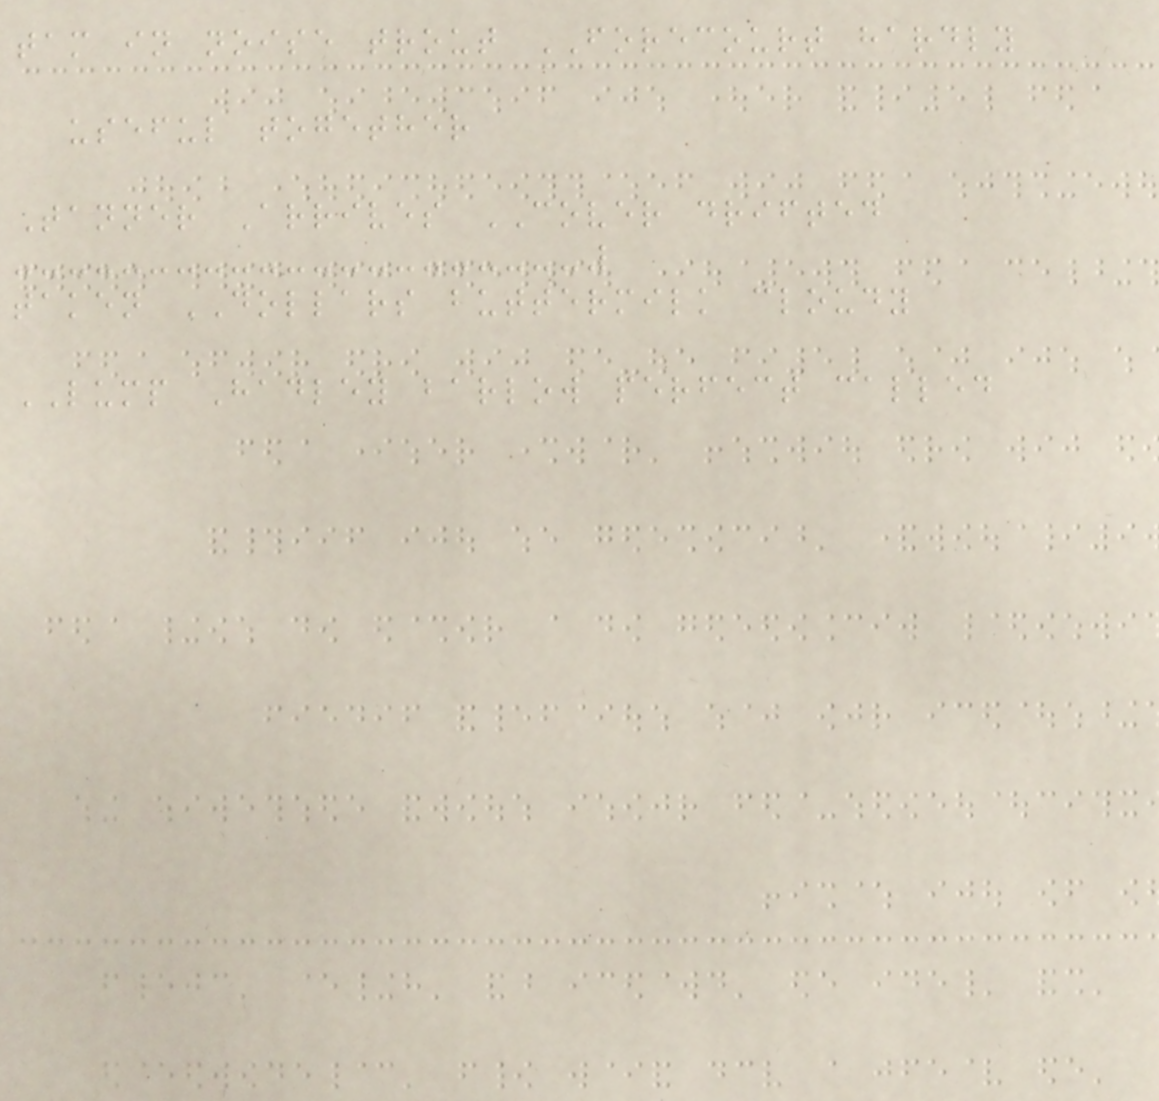tam in noise trout FORECOURT hardly
useful together
Tanner Arrives COVER drifted
taken DOLLARS buttermilk cloudy
LUMP Hadley barlow perfect called
